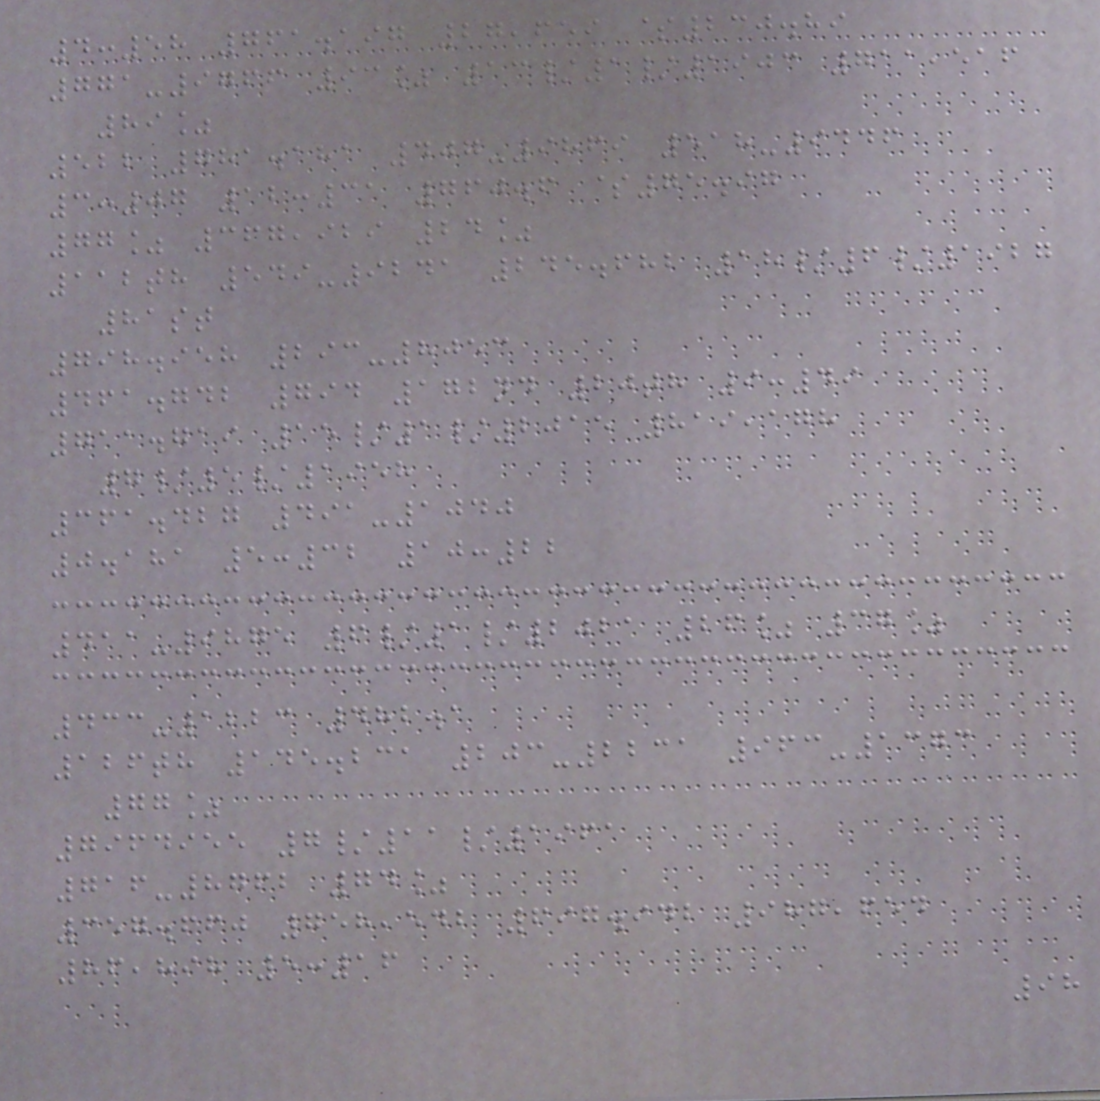4:58 761.197 27,659 $230.89
771-9766 93% 13/1/1903 711,516
89%
522 781.181 407-9869 518-9446
3:07 12:31 760.6 $75.97
77% 367,929 24%
112th 549-9241 245.682 18/6/1927
81st
798.958 293-8053
461.742 794 172nd 20th 9:49
711.719 15/1/2015 819,178
7/5/1958
361.427 491-1040
0.181 5:32 10:22
411-9875 6/1/2021 26% 37%
433-1223 482.1
126th 145.231 203-2231 963-1373
77%
7964955 7/11/1961
716-8762 74%
357.660 758,542 697.942 987,654
86,898 5:16
98
